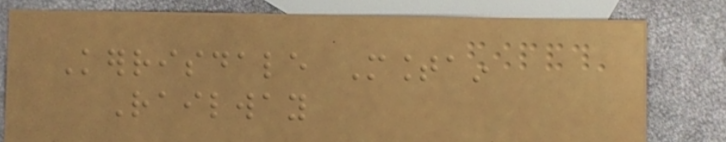Kerrisdale Mountain
Railway
